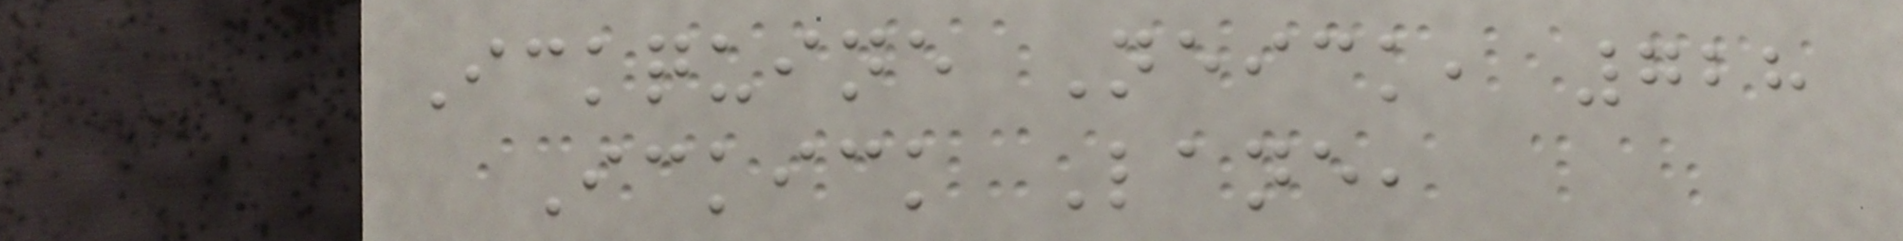Ickquine Neick, 728
Ickick Lane,
